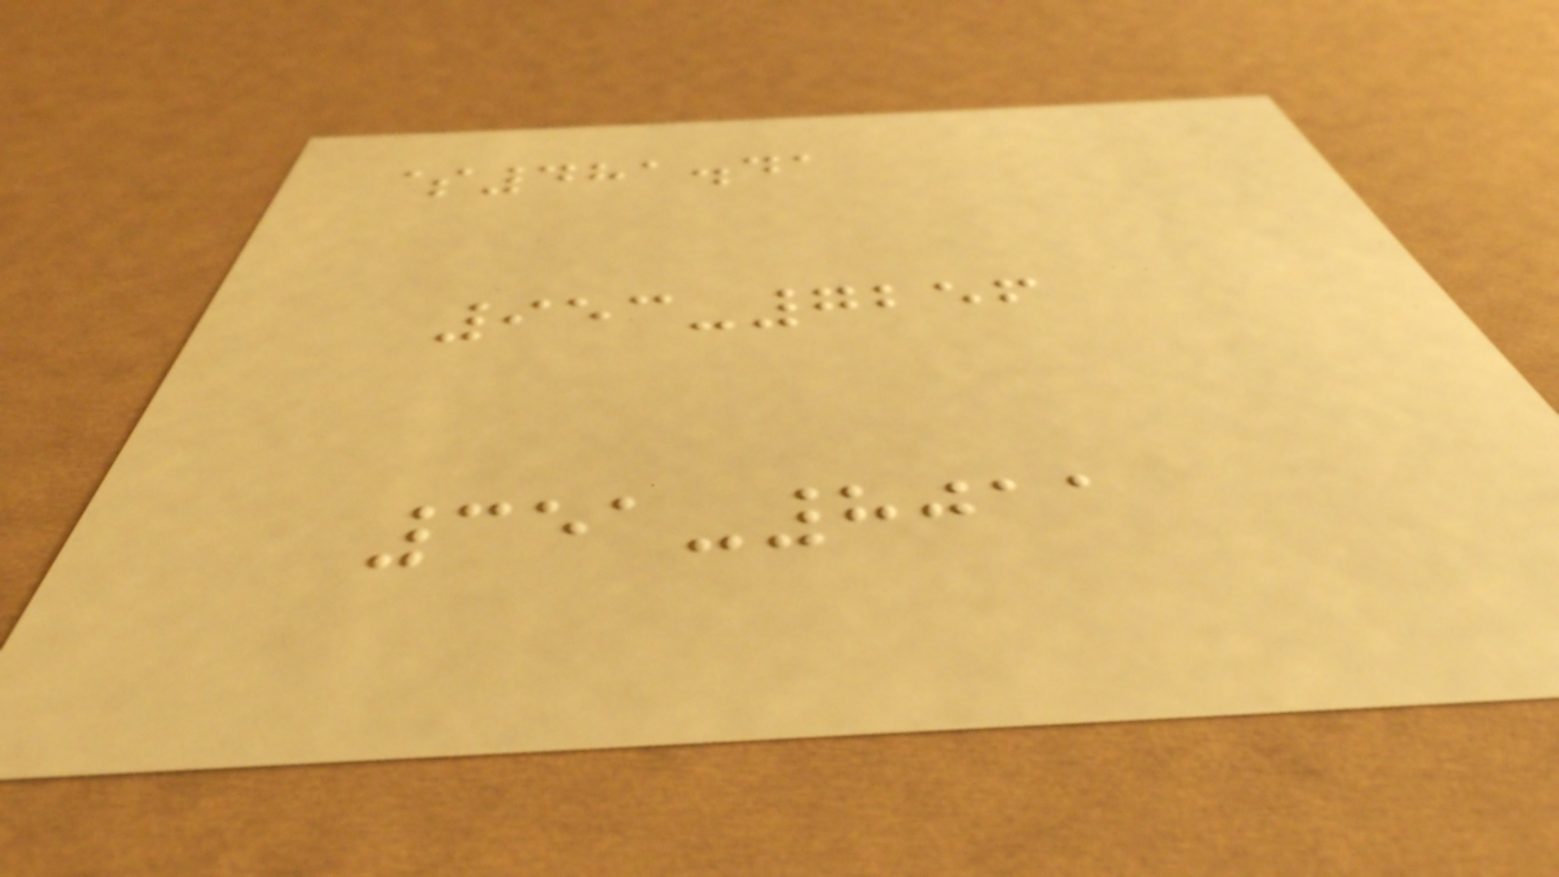$481.41
953-7256
351-8011
